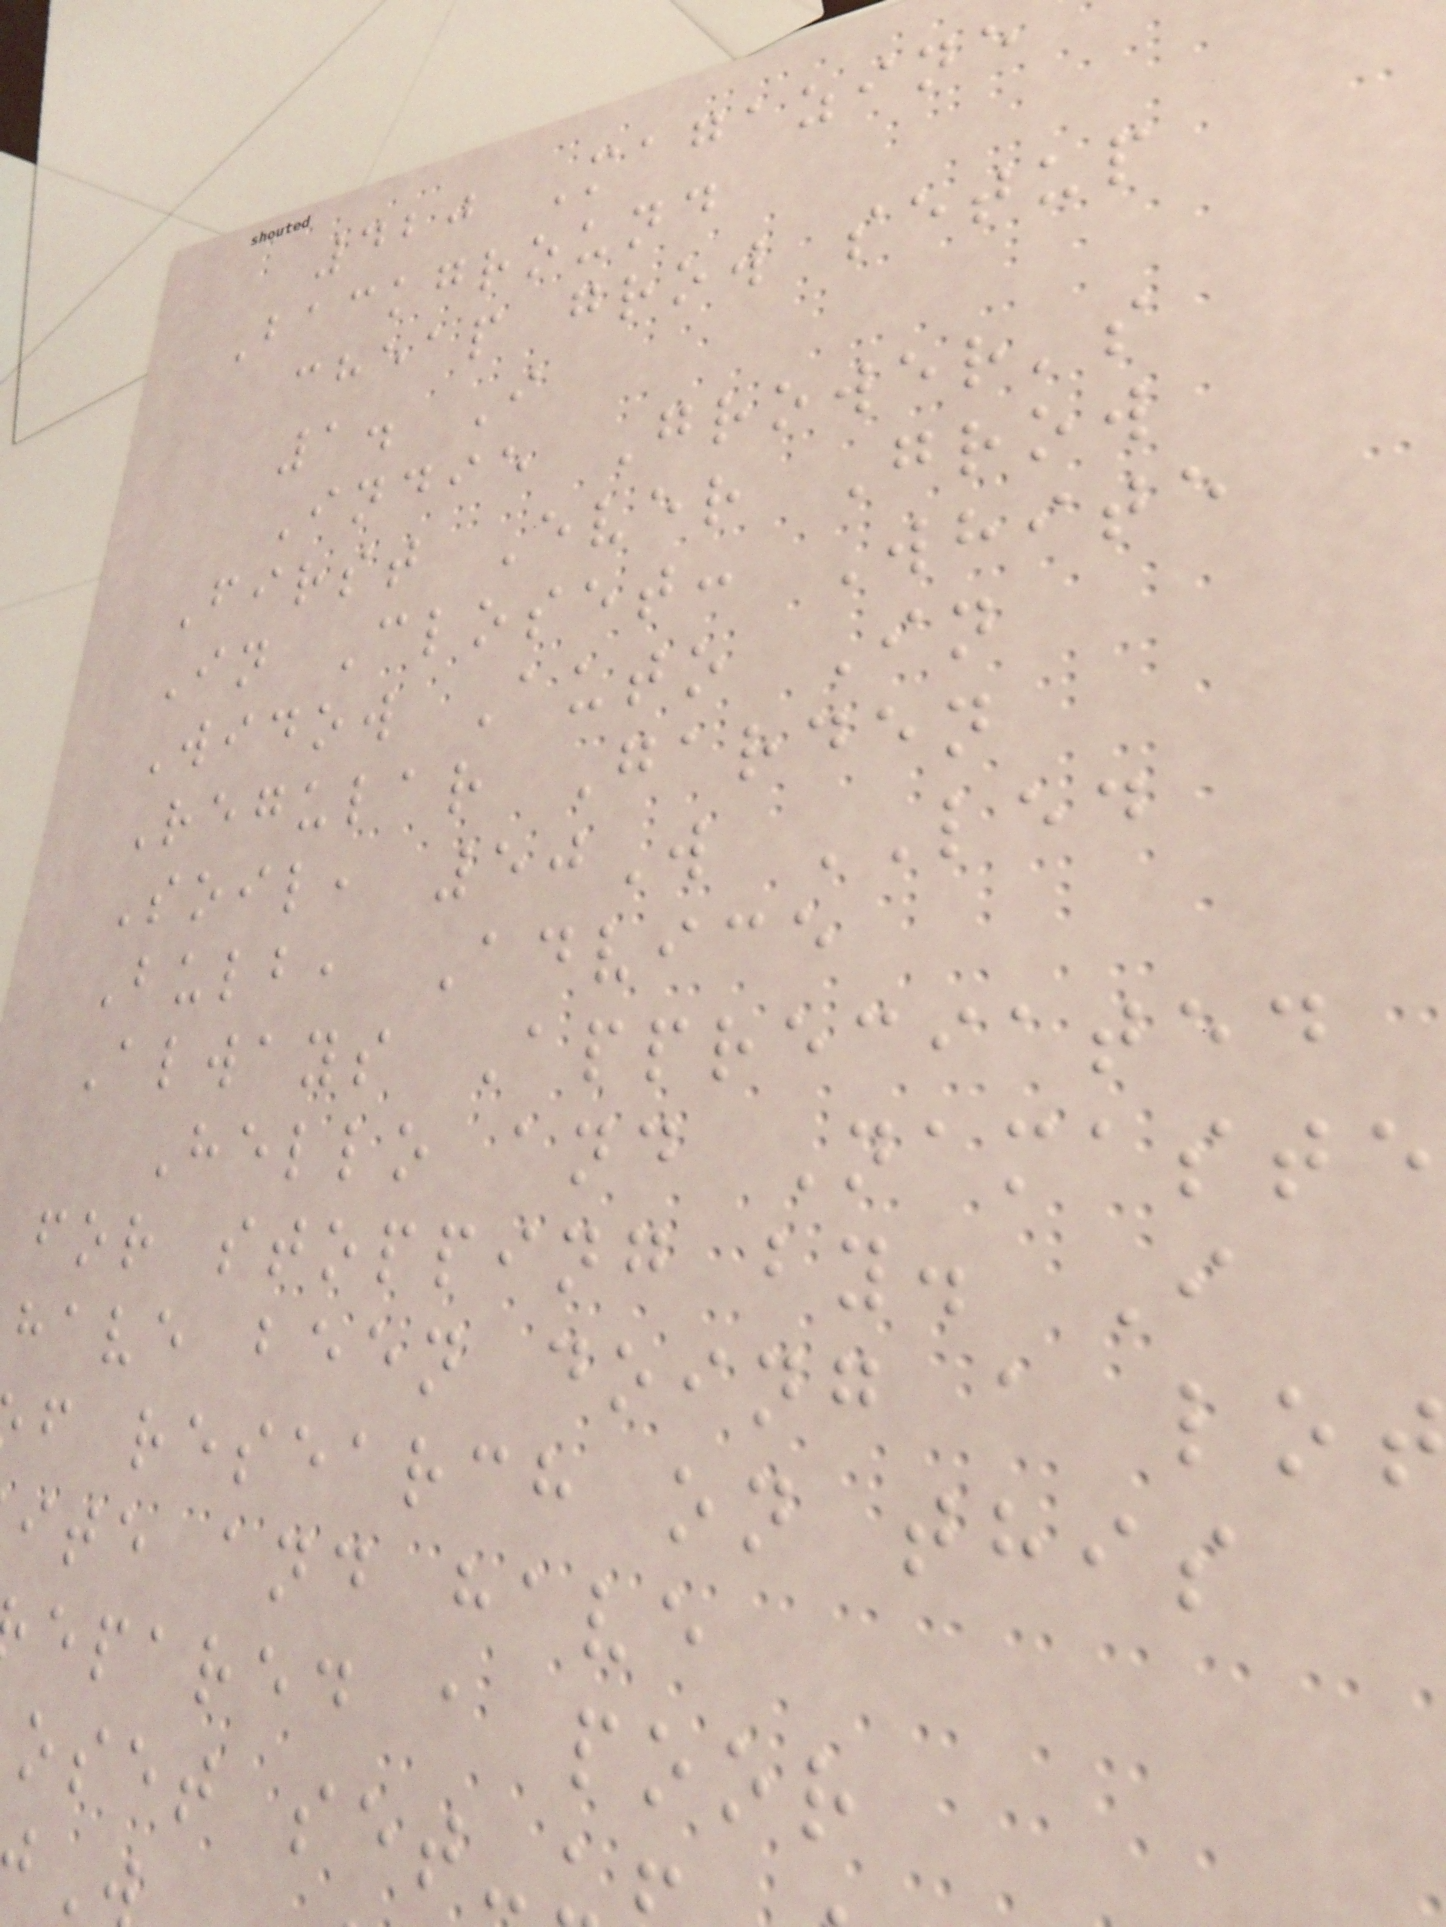420 Magazine
Background
cheap grow setup
1. I
Indie Grower's
First Ever Grow
In Closet: White
Widow Auto In
Regular Garden
Soil, 50W LED
Bulb, Advice
Always Appreciated
Hello and Namaste
for stopping by. I
have been doing a lot
f research on this
ite and have
epared a poor
oset set-
